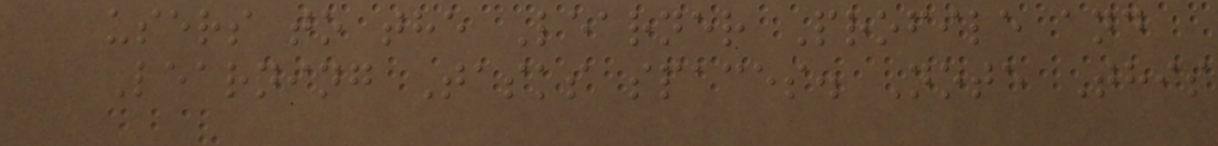users to the Learner Profile and
Learning Tasks spaces. Note This
